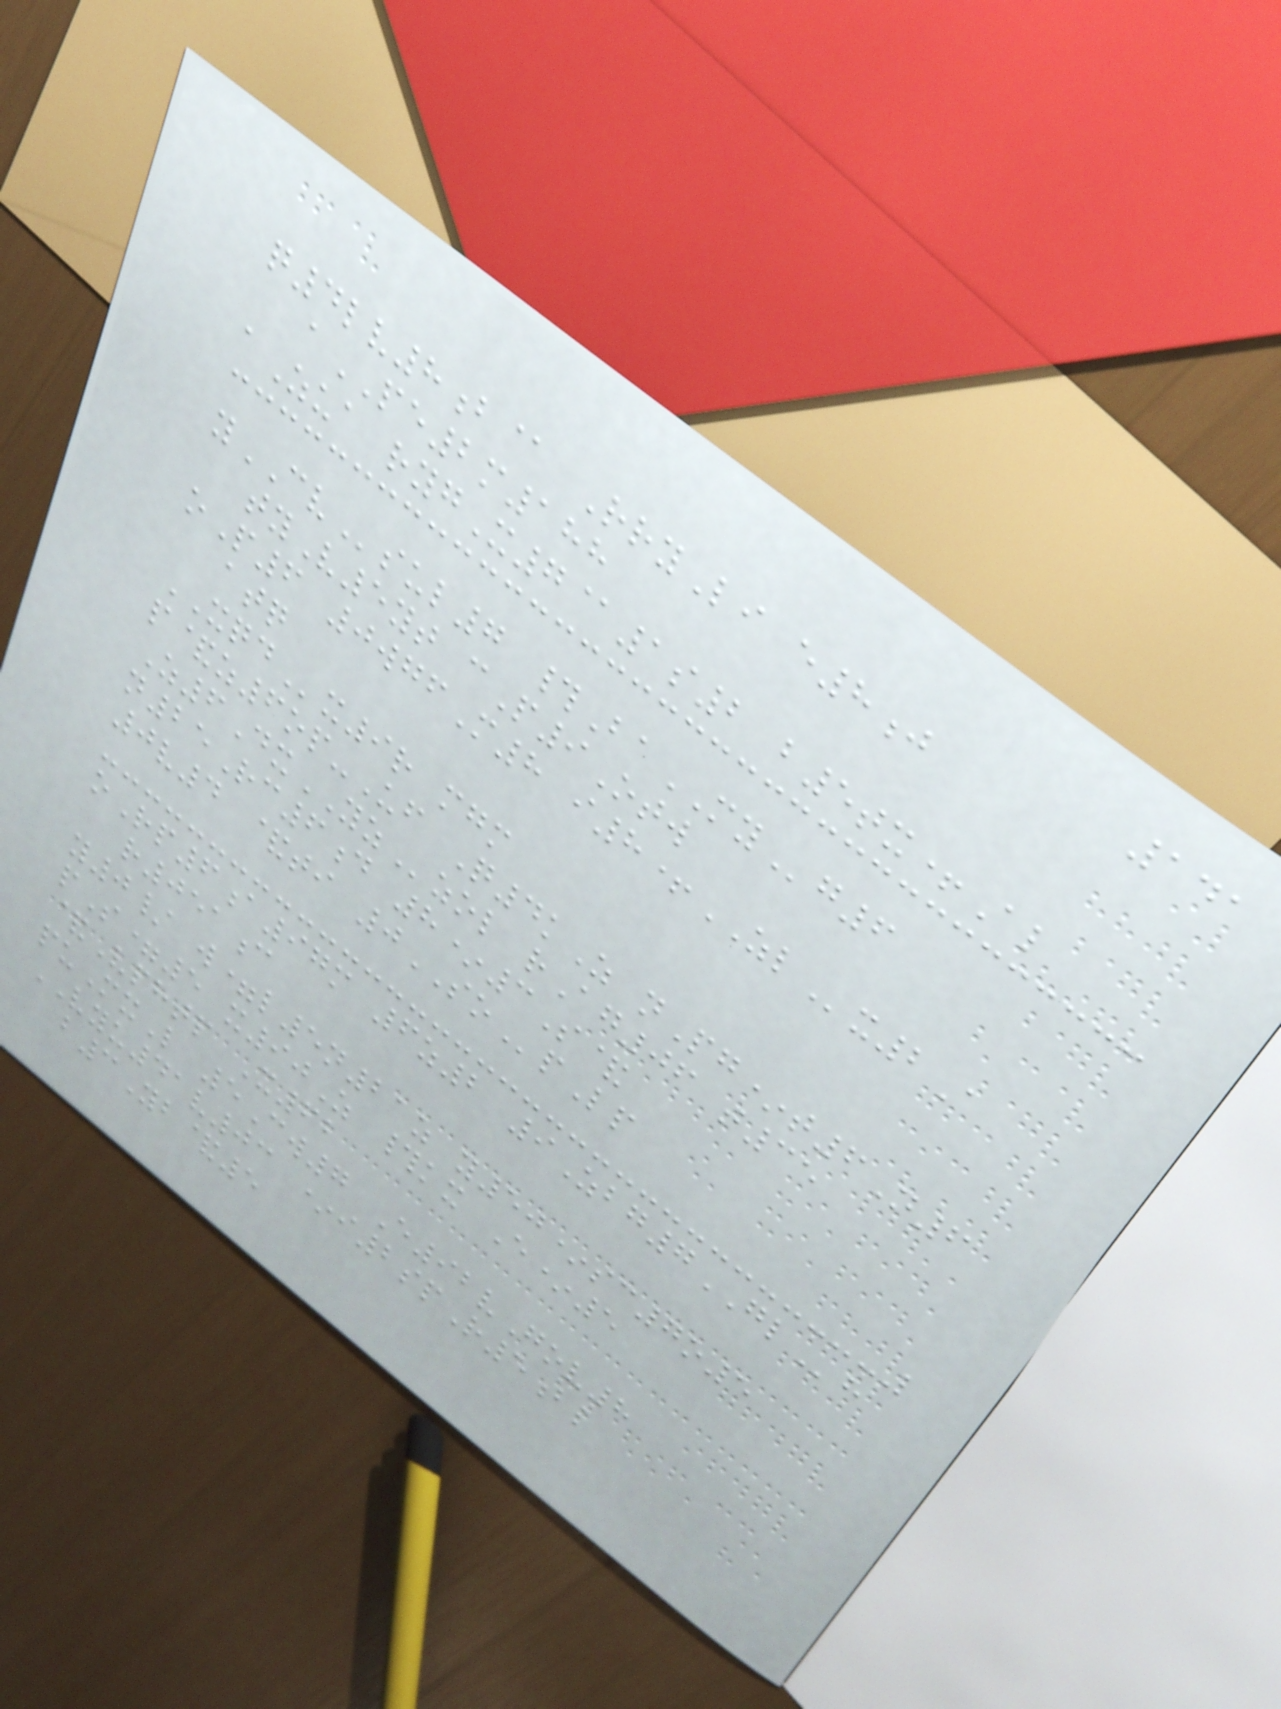141
q4lv8b@ RryLi e8j
aPE2m188
aZua rygX7@1s2 b5tx+Al
yCVsul7 #BaMYg6
tyV5yt cP9Otw
oP6 0wgfM8 i8+ZLx2A
atq
XQDx9r mgm
p&z6op-Uf Q4kZ nPg*t6N6
Z6DxYZzol rAg06 t35
n25Rc6d 8*3S&
0v4 &ti 0SOpLp
oRp6a97m 6z2 9Zbg7GLh
r051c
y0/ w=l5n21z y50*sc7o5
pS=5 x90Z #kx E*5
&Vphtp X62
puMxL 5Cw7 E92vGov8
VYU41v03 *i2spR5bl
b3Yb&5
